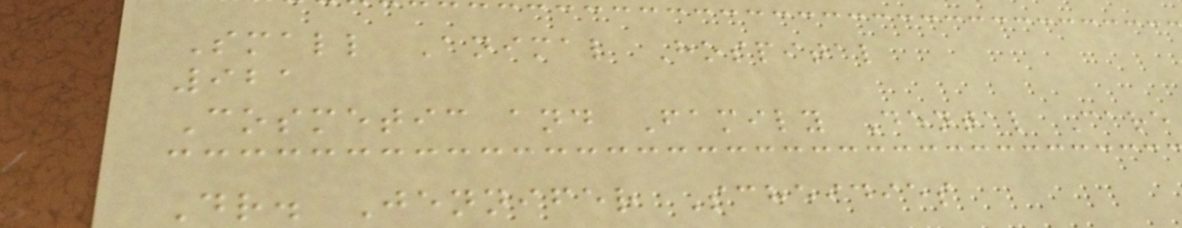Small Animal Hospital
921
Cosmetic and Family Dental Care
Dr. Jennifer Scheidies
